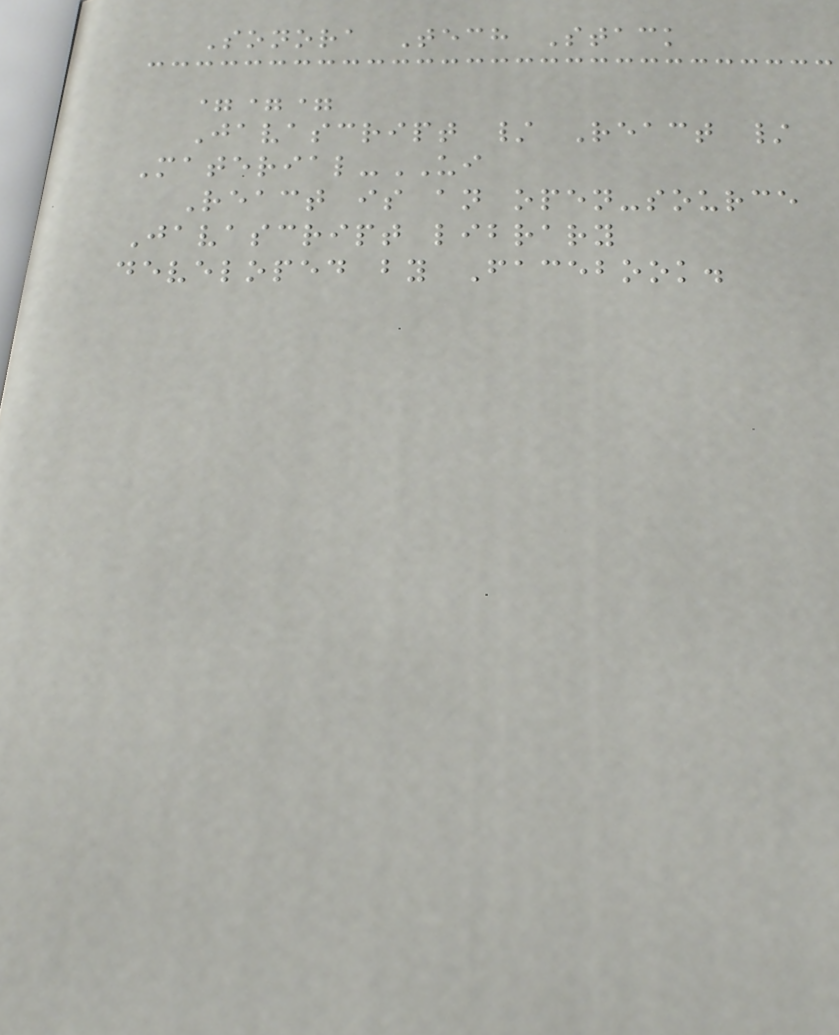Sonora Tech Stack
===
Javascript / React /
Material-UI
React is an open-source
Javascript library
developed by Facebook.
